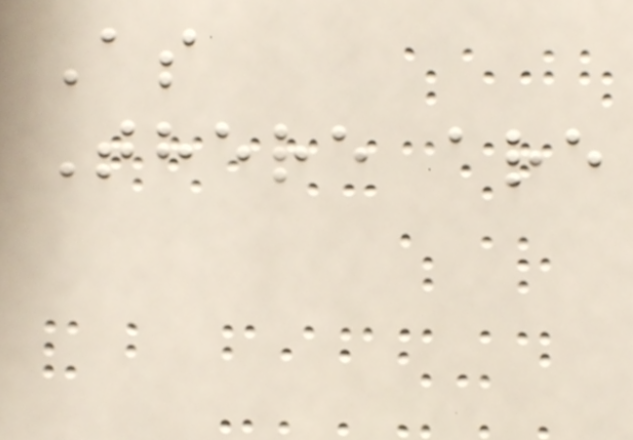As
There are
